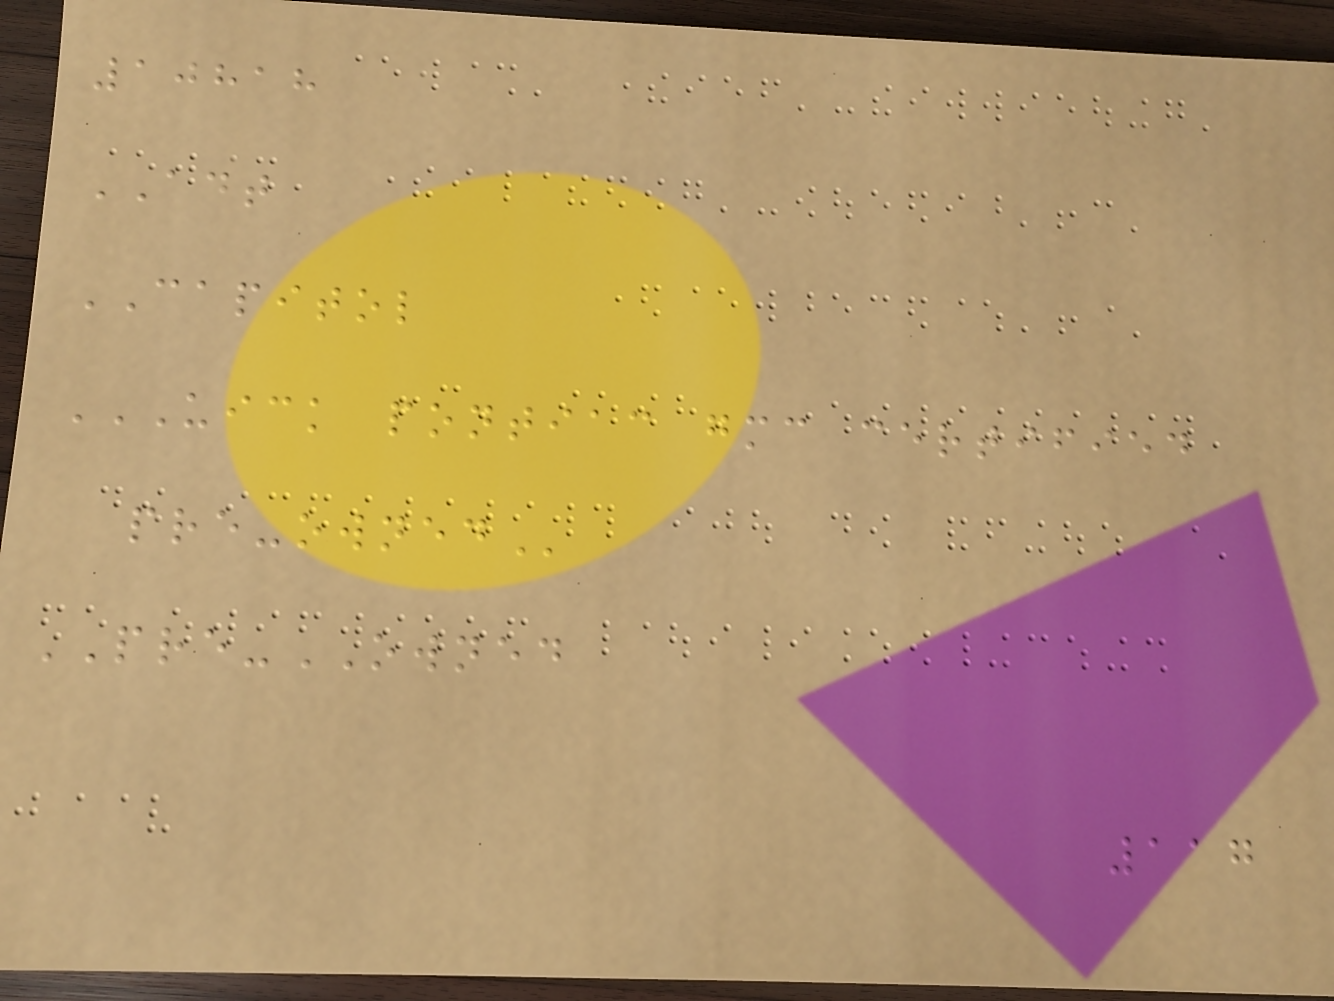10818
ADT
CAPITOL
UICK PONTIAC GMC CERTIFIED
PRE-OWNED
PRE-OWNED
117
